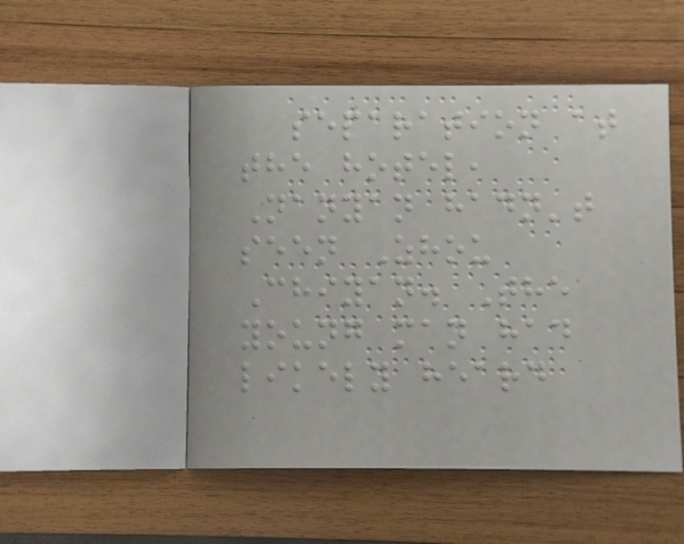separation at
the hotel,
Nanyan hadn't
seen Zhou
Chiyan. The
young man had
likely heard
